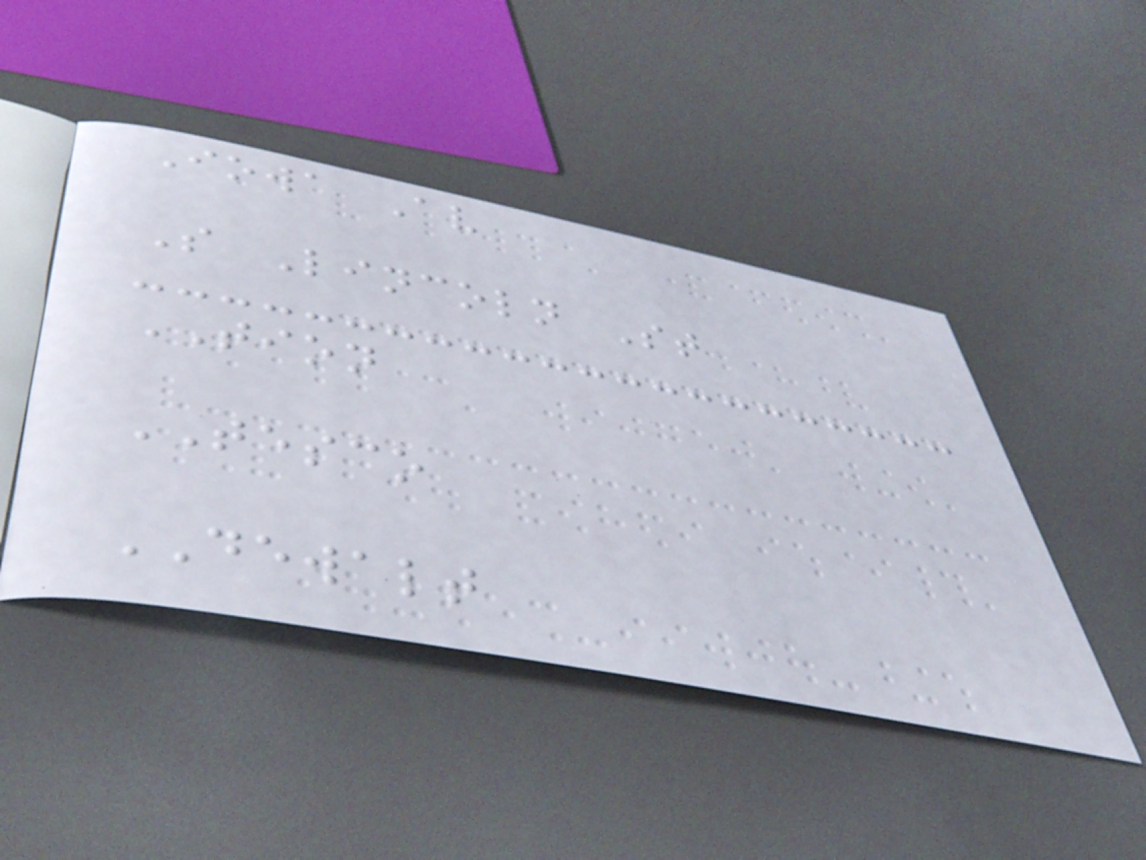Iowa Av
S Lincoln St
TION
TESCO
DEWALT
